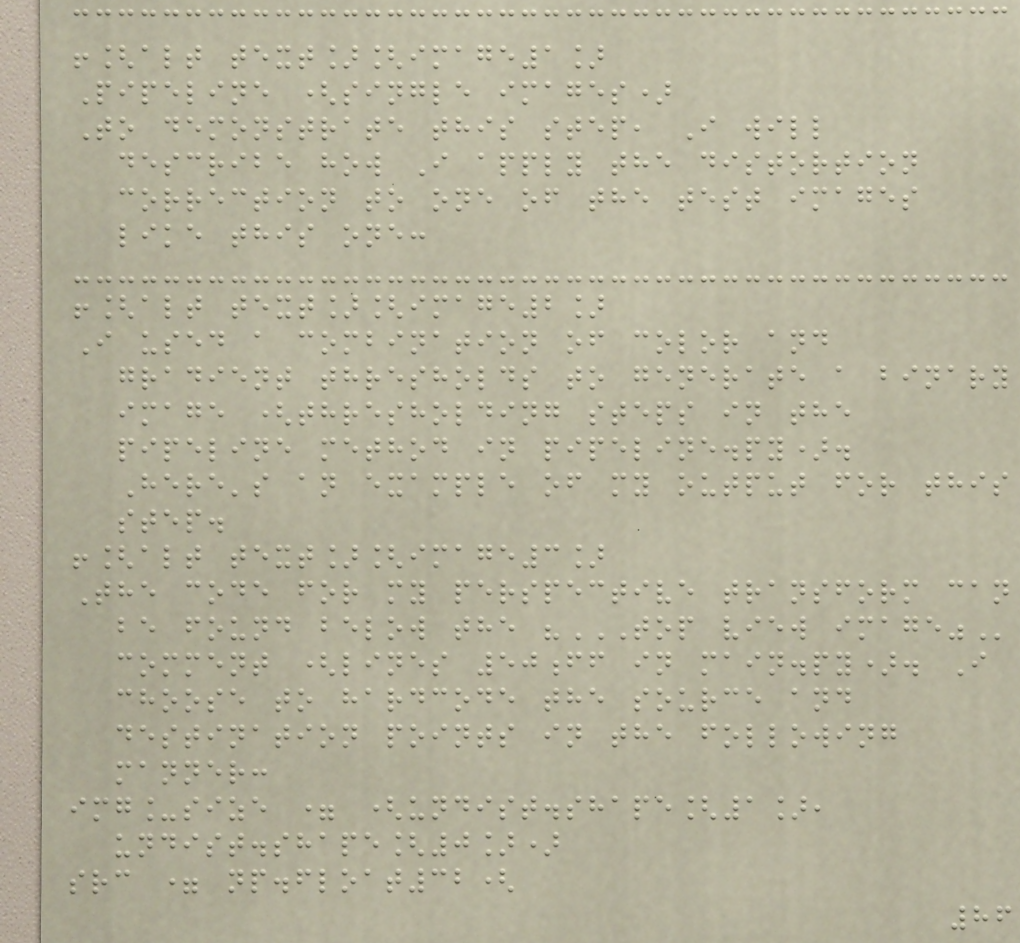![alt text][image1]
Pipeline (single images)
To demonstrate this step, I will
describe how I apply the distortion
correction to one of the test images
like this one:
![alt text][image2]
I used a combination of color and
gradient thresholds to generate a binary
image (thresholding steps in the
pipeline method in pipeline.py).
Here's an example of my output for this
step.
![alt text][image3]
The code for my perspective transform can
be found below the "TOP VIEW IMAGE"
comment (lines 50ff in main.py). I
choose to hardcode the source and
destination points in the following
manner:
img_size = (undist.shape[1],
undist.shape[0])
src = np.float32(
86
